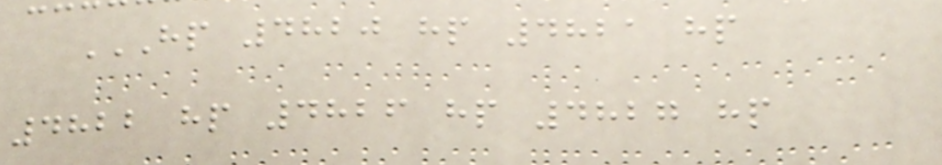HP 4820 HP 4821 HP
4822 HP 4826 HP 4827 HP
